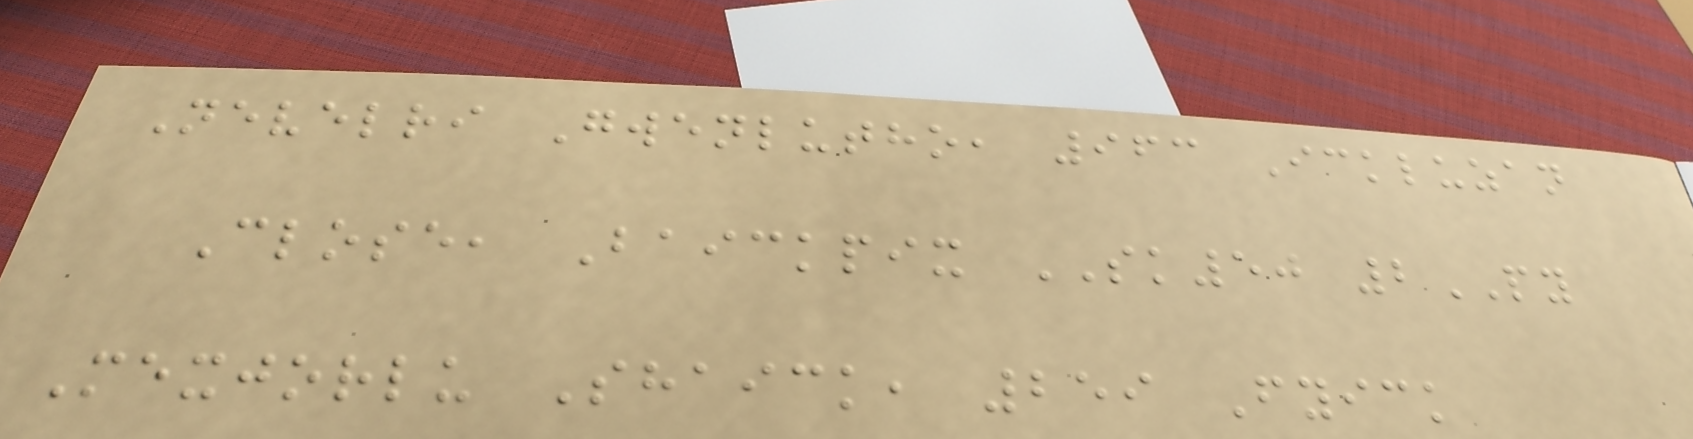Nevelri Gwenlutho, 963 Ickluzan
Close, Baickpix SK50 2PY
Mexjorlu Shaick, 259 Fyick
